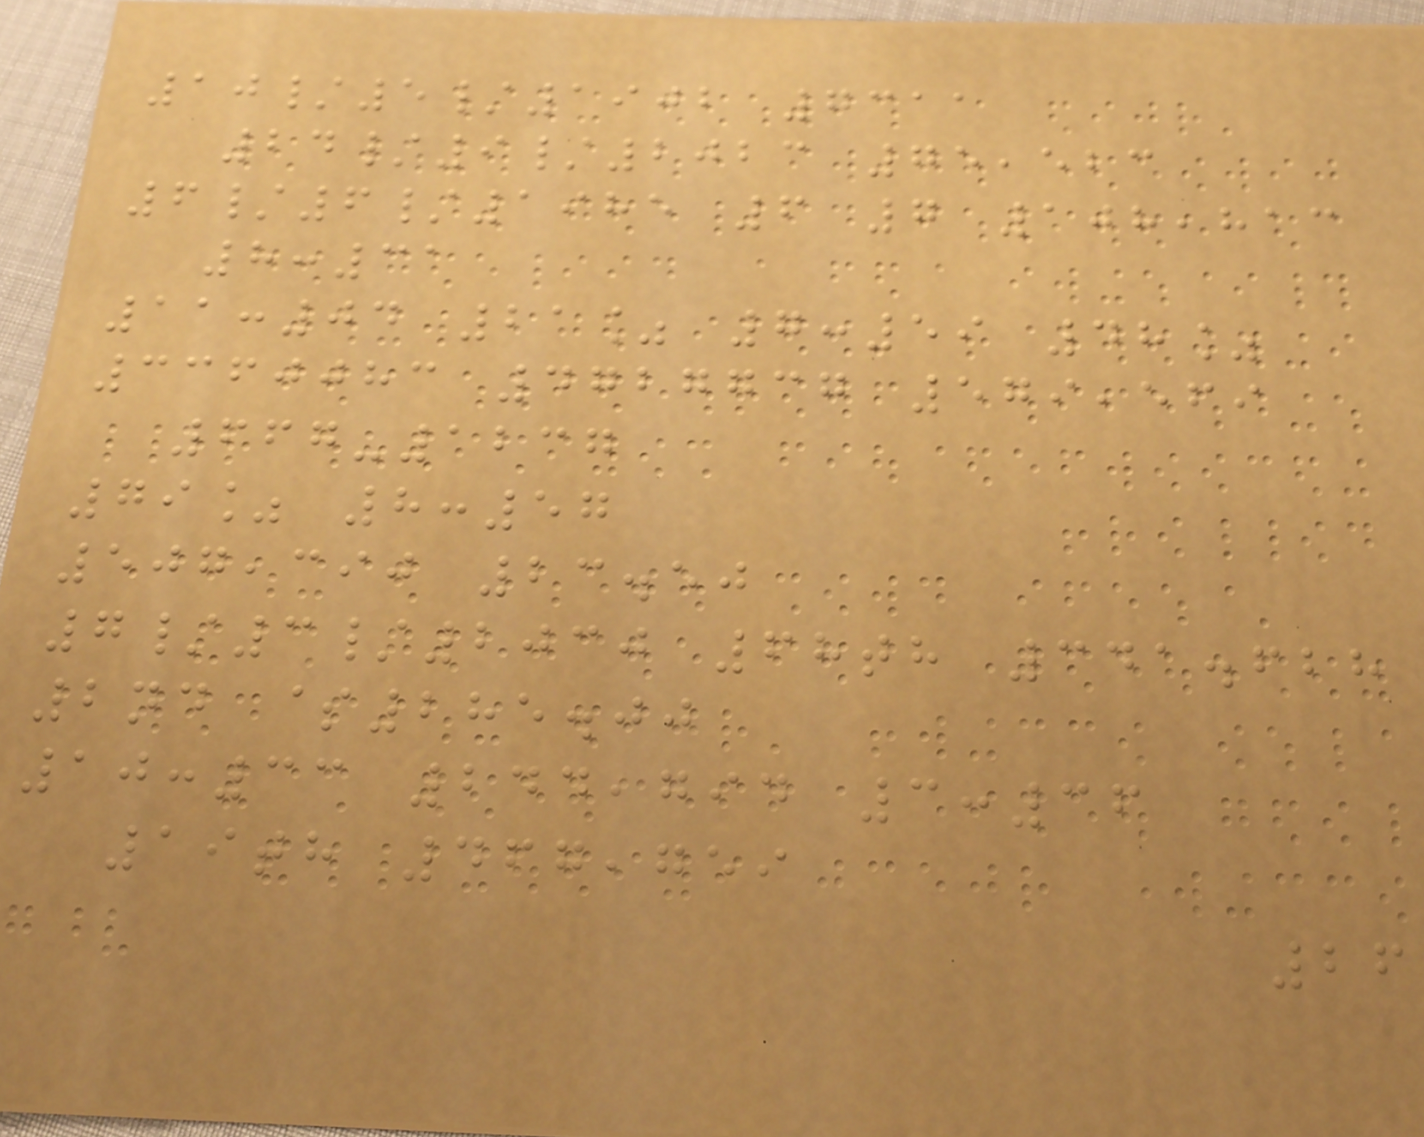10/5/1902 7311
24/9/2023 75,523
6/6/1985 6 7 108,813
8:31
11:04 21% 7:59 48%
3360083 4727737 579,569
667-1237
79% 8:57
507,390 23.50
7/3/2030 68th 341.628
2nd $285.00
10:33 244,794 3:36
19th 467,759
26
